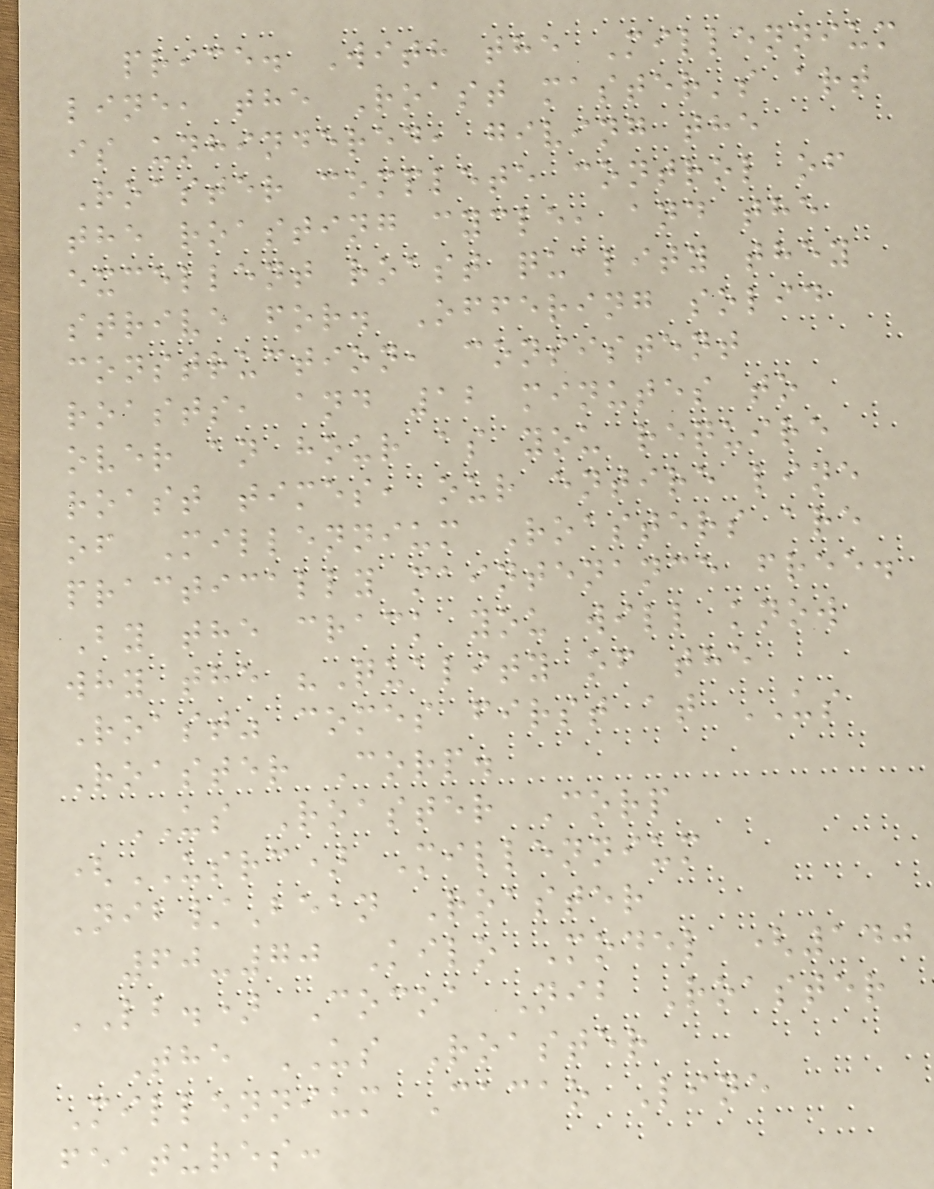price. With the Millennium
line, the Roast master's art
is unhindered, giving the
Roaster complete control of
the roasting cycle, and the
excellent roast quality they
strive for. Offering solid
construction, consistent
roasts, and 12 minutes to
over an hour as you require
roast times, our entire line
of Millennium Roasters are
practically maintenance free.
By the crack you will know
why the "Quality of the
Roast" comes first at US
Roaster Corp.
US Roaster Corp
(USRC) Millennium
Nib/Bean Roaster
60-70 Kilo Model (140
LB.) Cocoa Nib Roaster
The US Roaster
Millennium Cacao Line
features:
